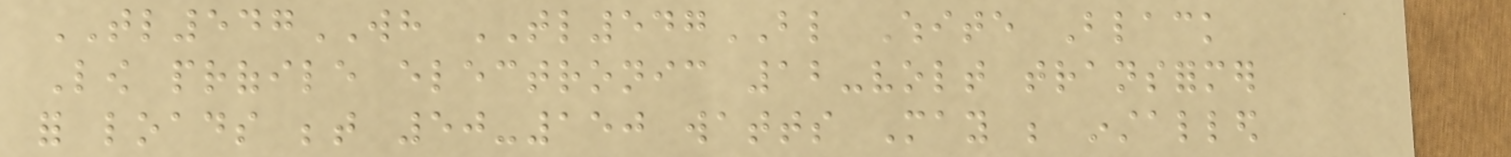TL547WH TL547BL White Black
Low profile electronic 12-volt transformer
for loads between 50-150 watts May be installed
